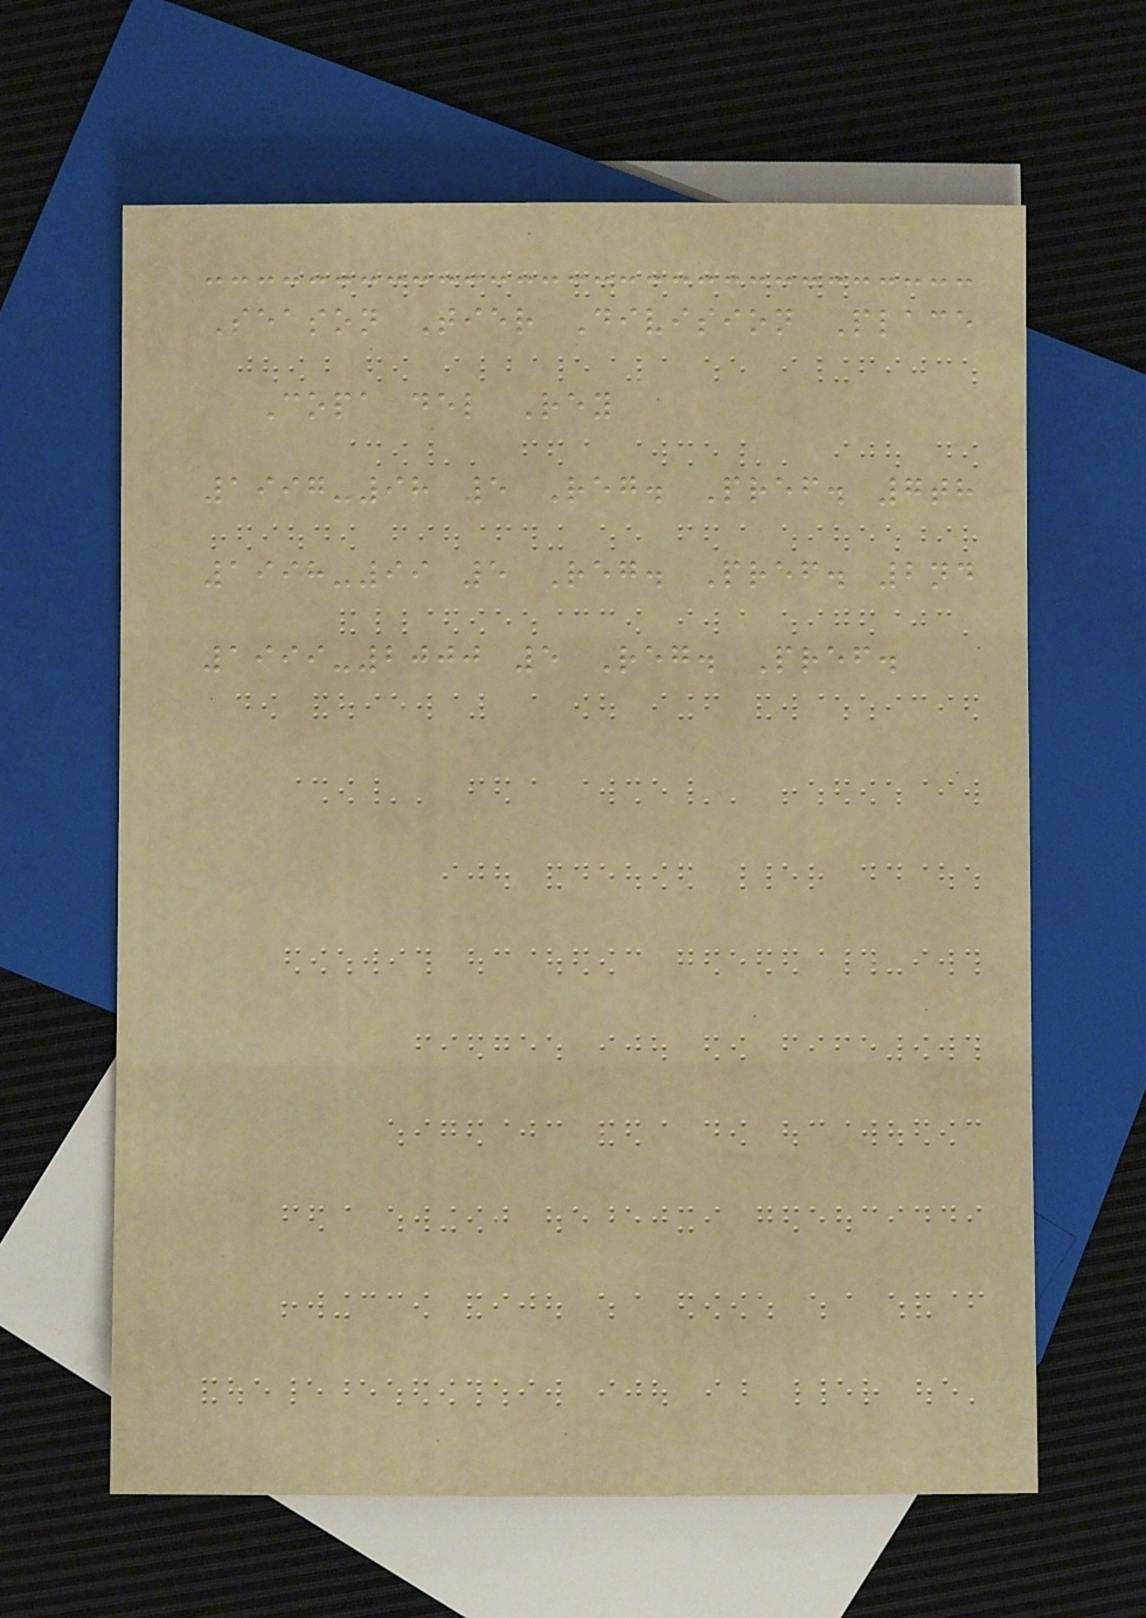Season Tier Division Place
Copa del Rey
1997-98 5 Reg. Pref. 7th
1998-99 5 Reg. Pref. 2nd
1999-2000 5 Reg. Pref.
